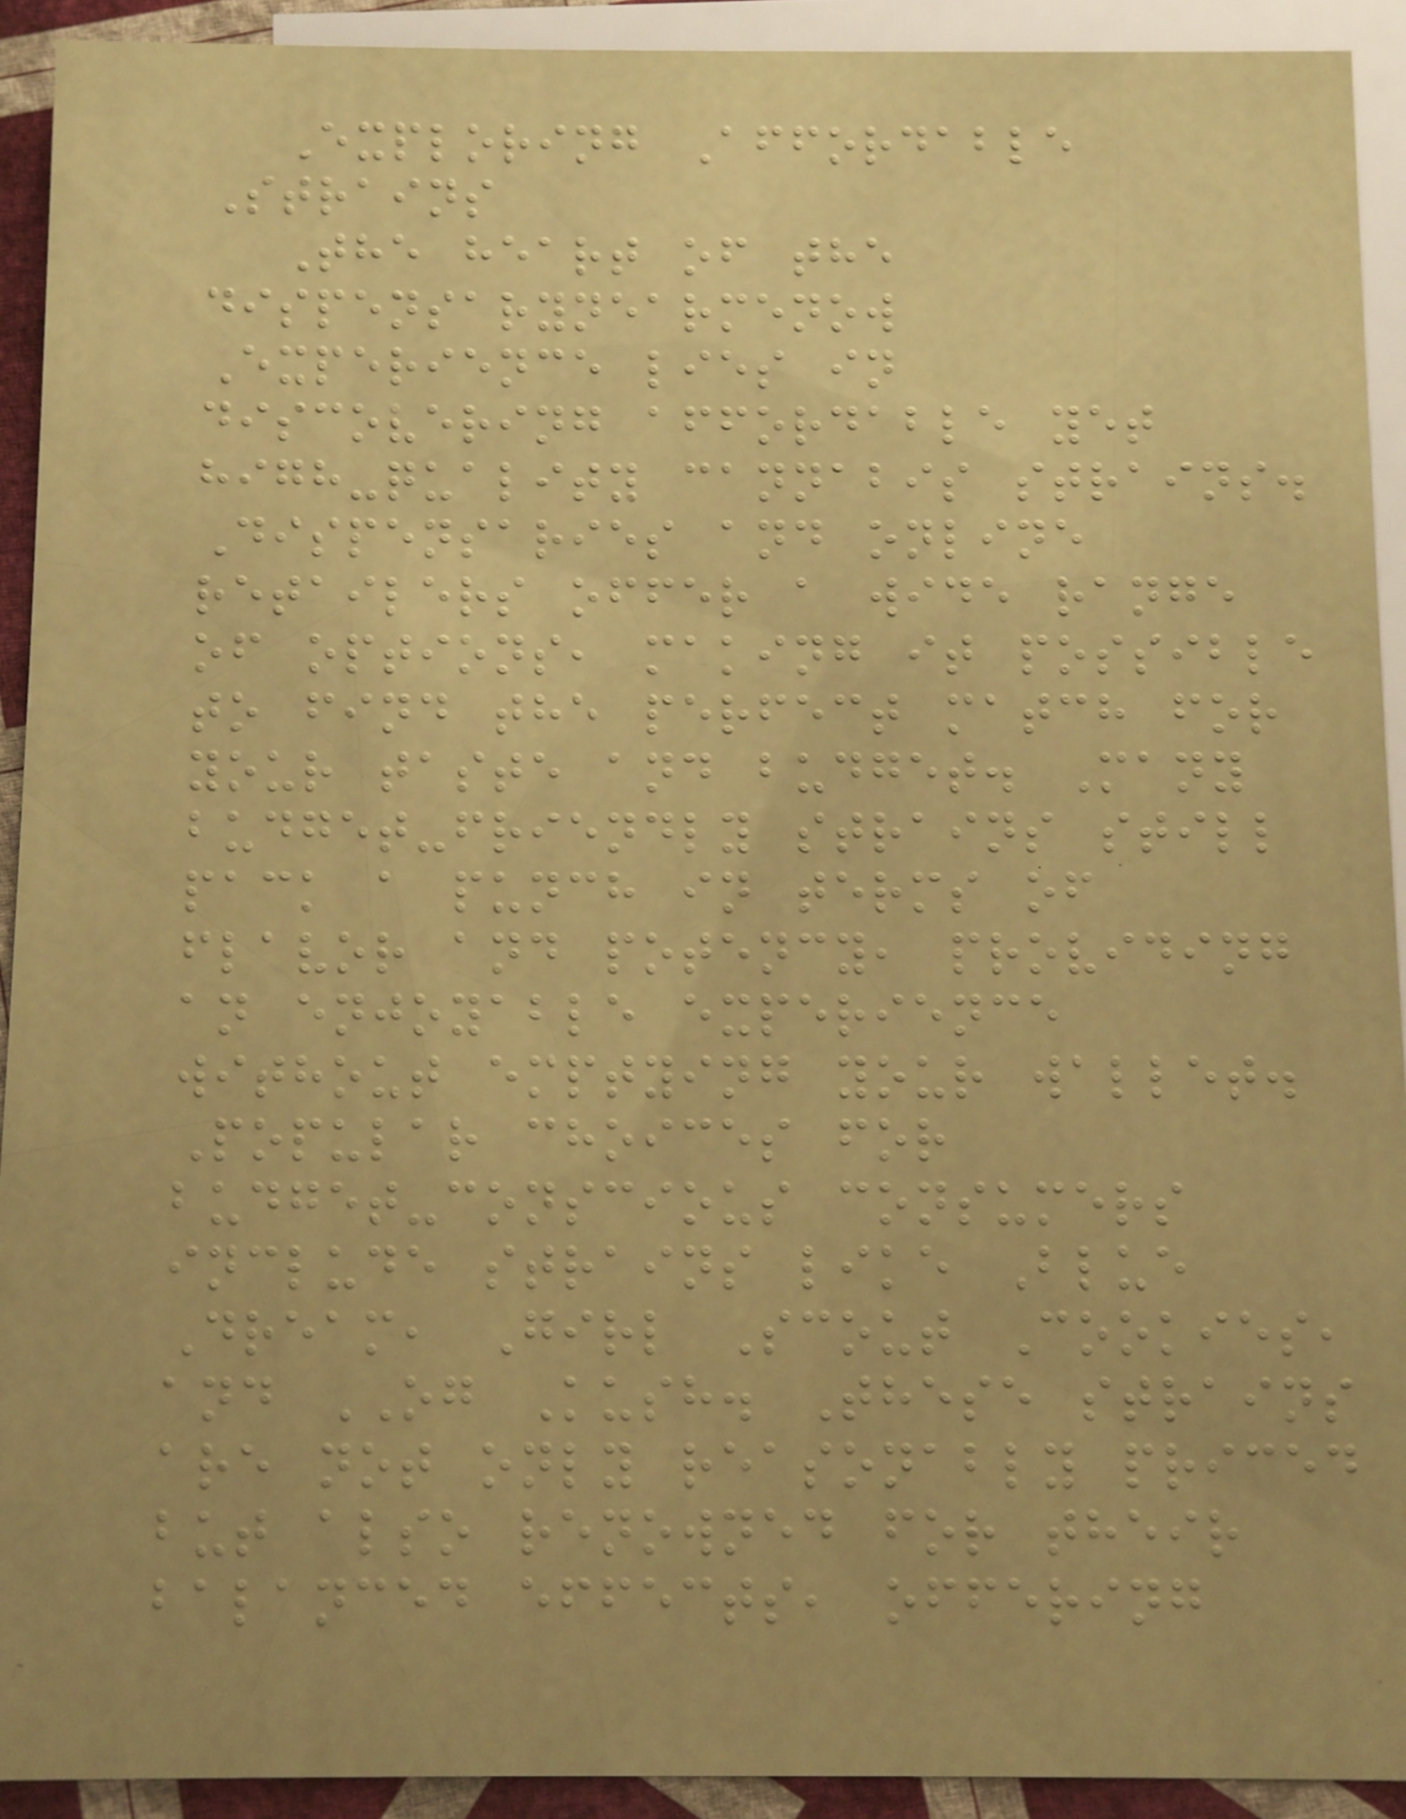Exploring Affordable
Strains
The heart of the
dispensarynearmenow
Experience lies in
discovering affordable yet
high-quality cannabis strains.
Dispensaries and online
retailers offer a wide range
of options, making it possible
to find the perfect match for
your taste and budget. Many
budget-friendly strains still
pack a punch in terms of
flavor and potency, providing
an enjoyable experience
without emptying your wallet.
Popular choices for
budget-conscious consumers
include strains like Blue
Dream, Girl Scout Cookies,
and OG Kush. These strains
are not only reasonably priced
but also renowned for their
balanced effects, offering
